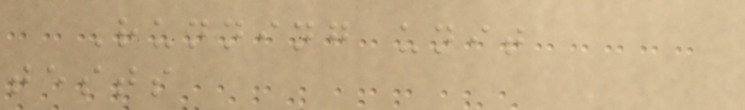Running unit
tests
